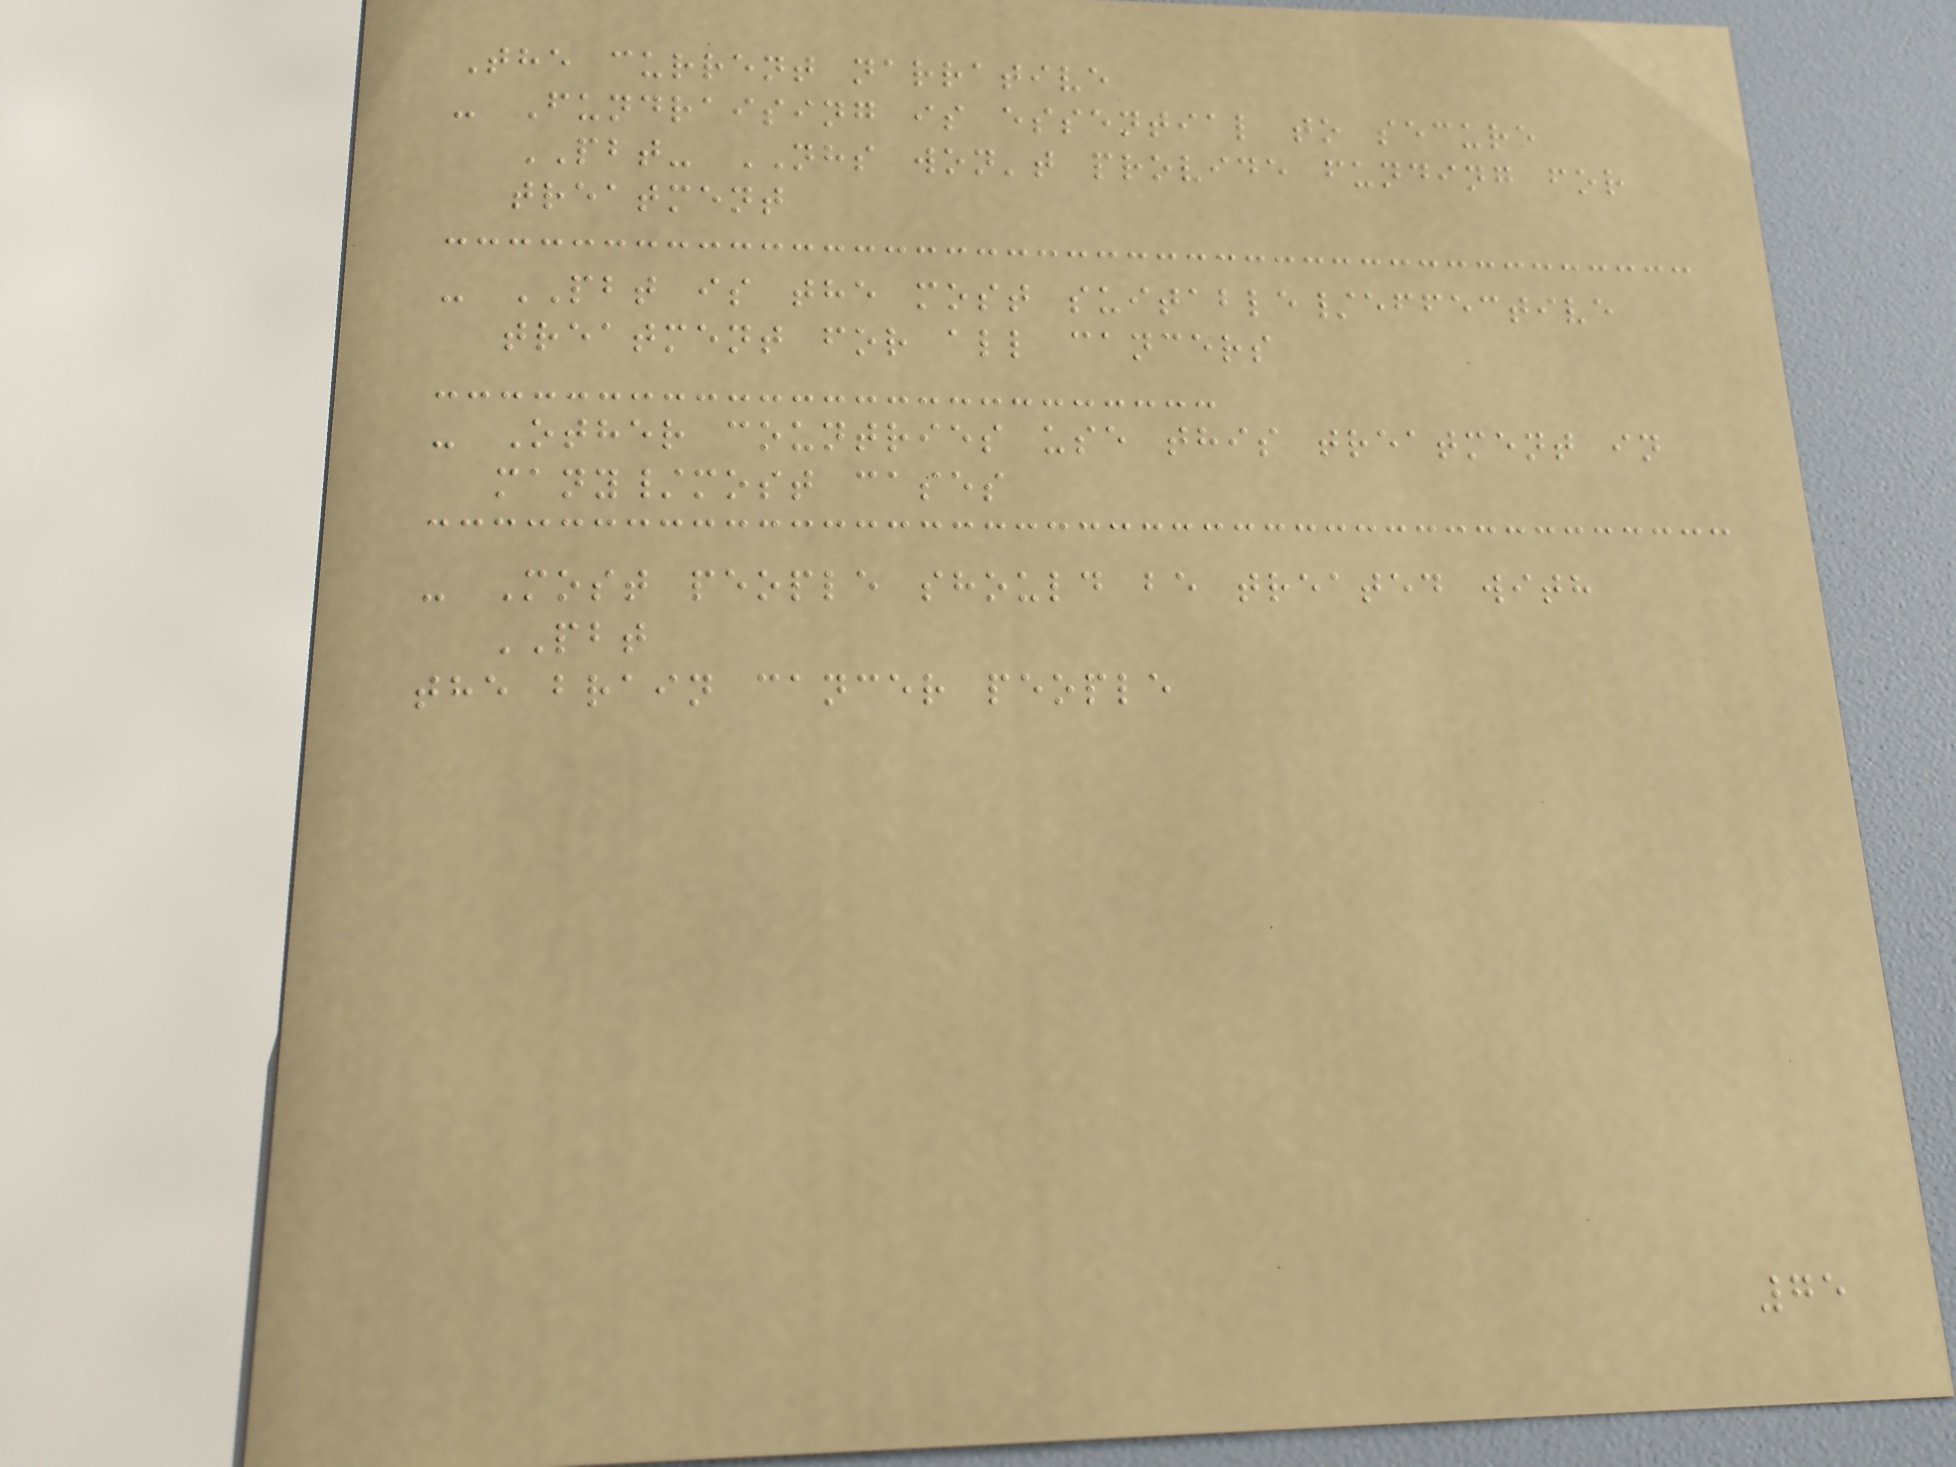The current narrative
- Fundraising is essential to secure
PBT- NHS won't provide funding for
treatment
- PBT is the most suitable/effective
treatment for all cancers
- Other countries use this treatment in
many/most cases
- Most people should be treated with
PBT
the brain cancer people
75
